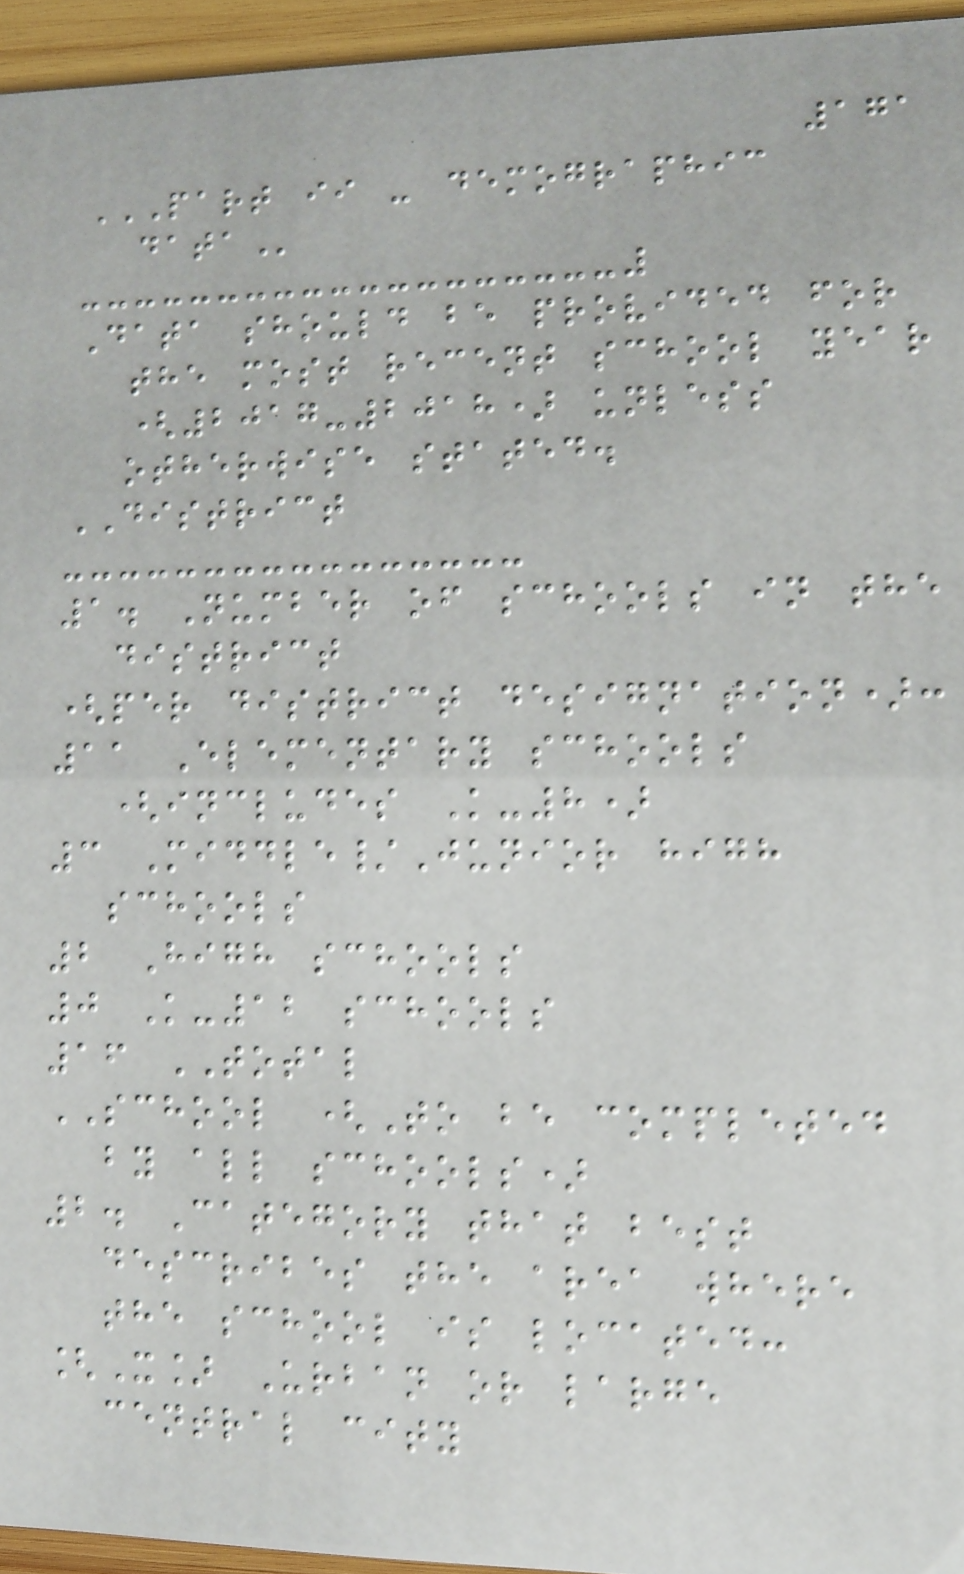171
PART II - DEMOGRAPHIC
DATA
Data should be provided for
the most recent school year
(2017-2018) unless
otherwise stated.
DISTRICT
1. Number of schools in the
district
(per district designation):
11 Elementary schools
(includes K-8)
3 Middle/Junior high
schools
2 High schools
0 K-12 schools
16 TOTAL
SCHOOL (To be completed
by all schools)
2. Category that best
describes the area where
the school is located:
[X] Urban or large
central city
